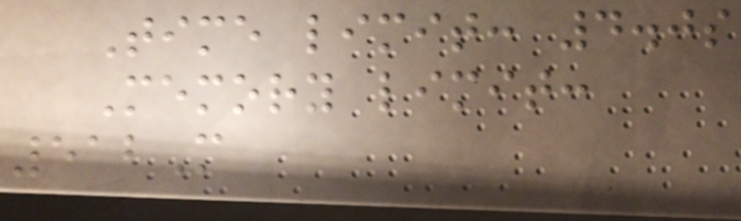Time limit: 4.0s
Memory limit:
512M
